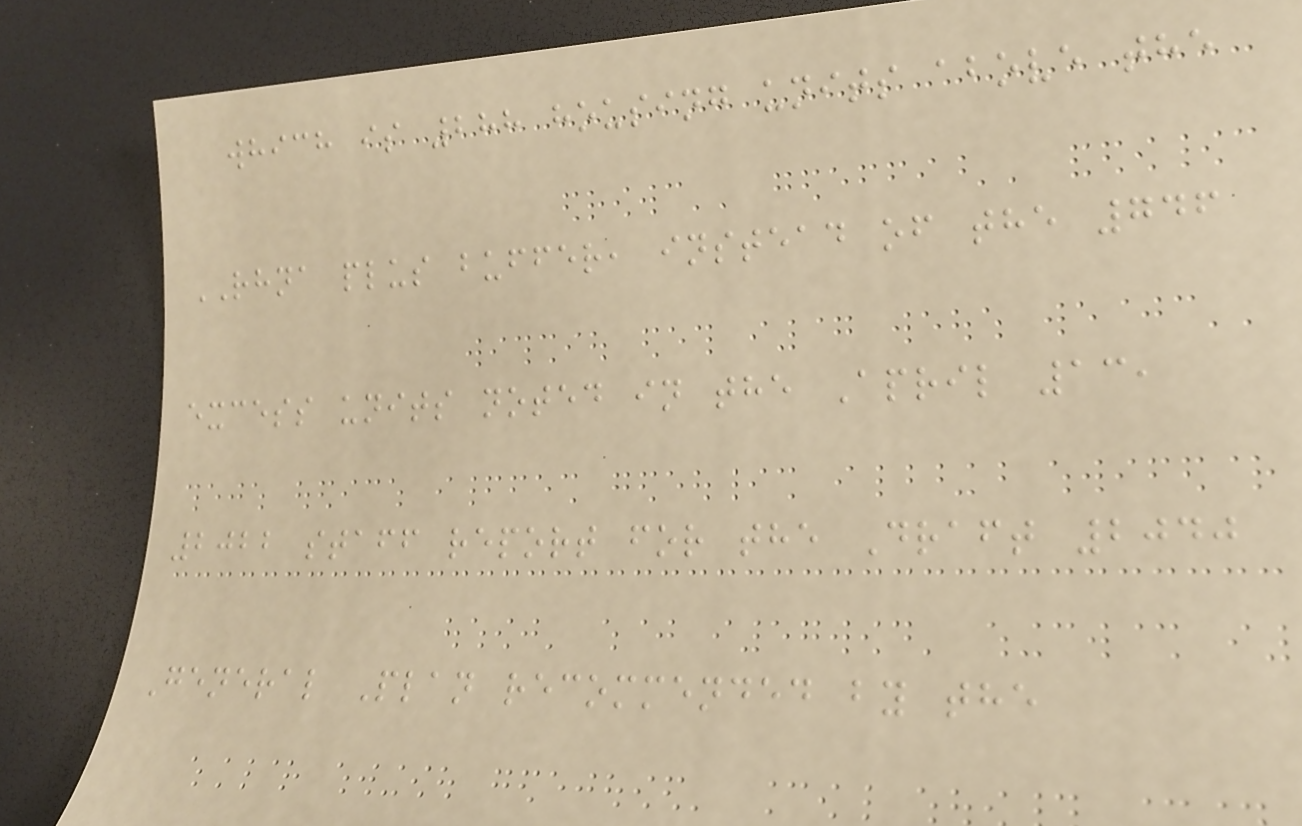which is 288 housing units above the
RHNA plus buffer, instead of the 746
excess units noted in the April 13,
2022 staff report for the Draft 2040
General Plan recommended by the
